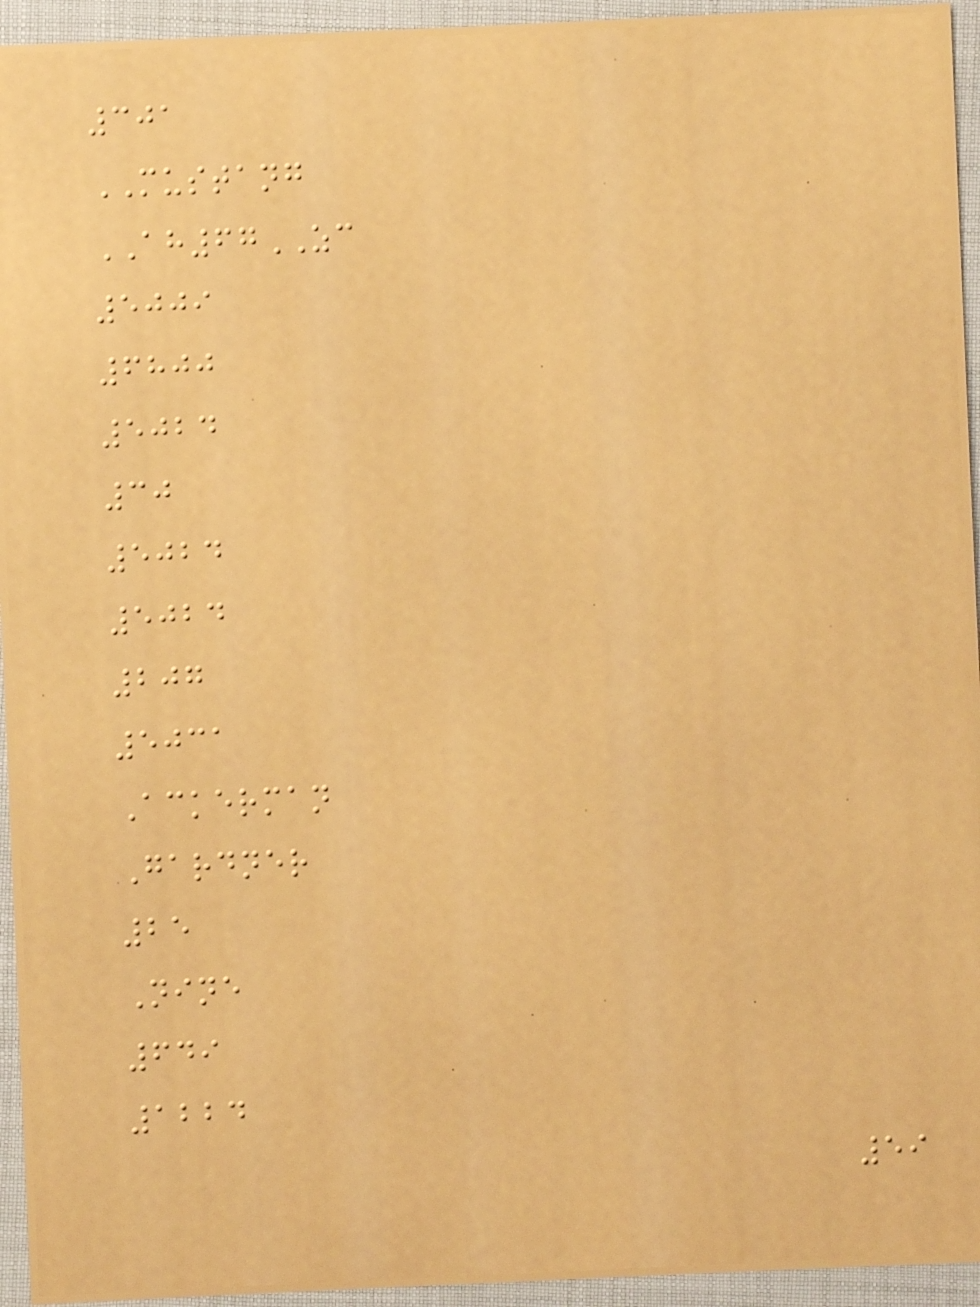301
MUSTANG
AH67ZC
5009
6800
5024
30
5024
5024
207
5031
Ackerman
Gardner
25
Nine
649
1224
59
